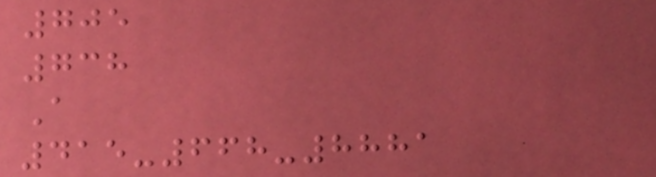705
738
A
415-668-8881
